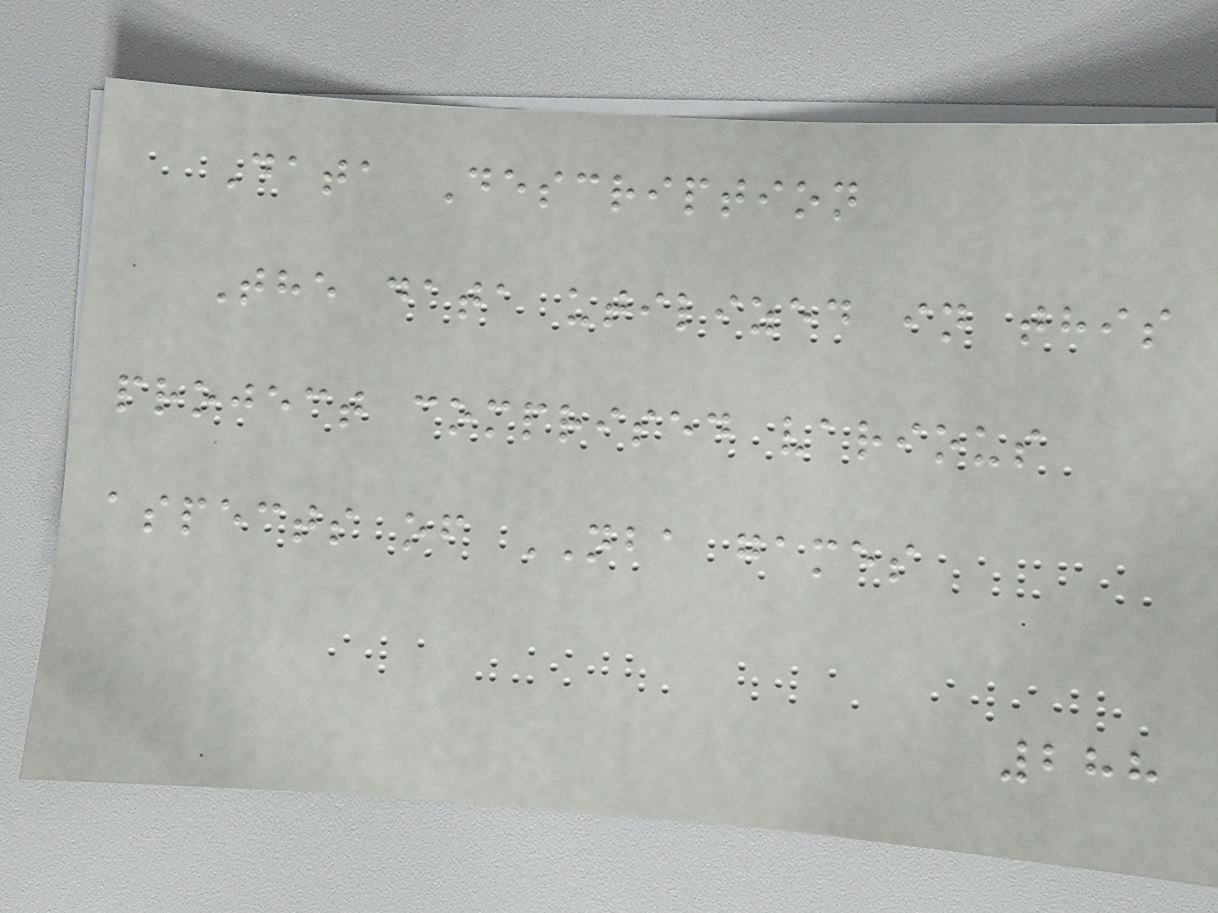Data Description
The data utilized in this
project comprised various
aspects of NBA games
288
